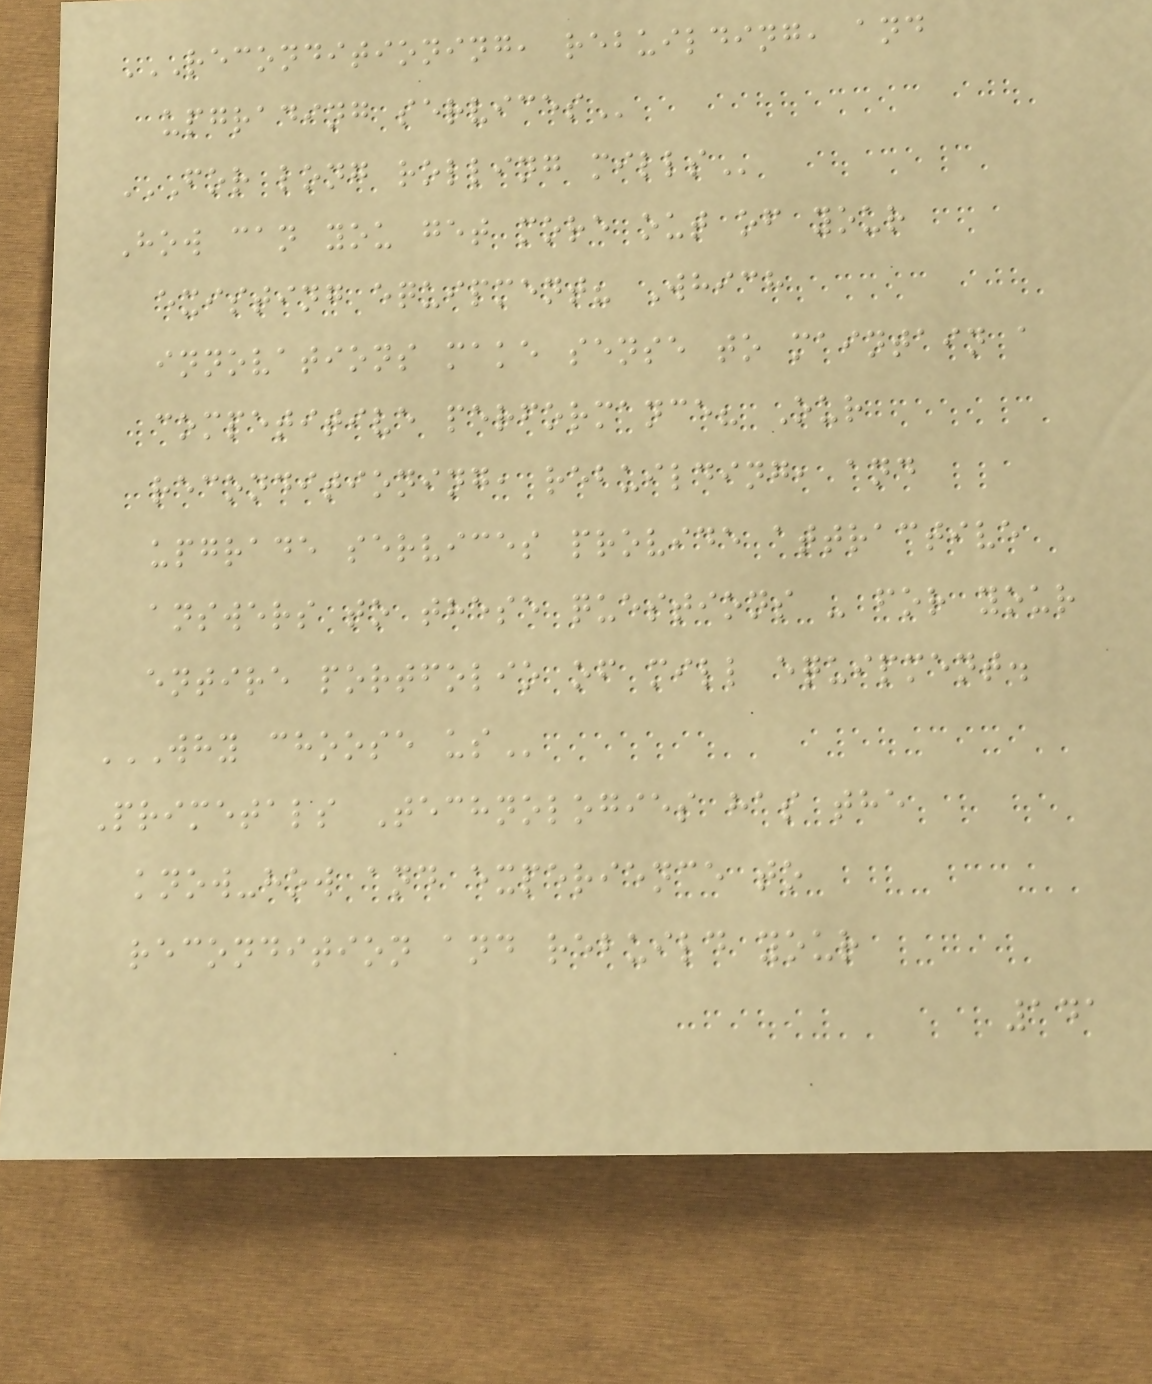RECONDITIONING, REBUILDING, AND
UPGRADING SERVICES
FOR LONG ROLLING MILLS
How can you get more out of your
existing equipment? Which
innovations make sense to maintain a
competitive performance? Our
reconditioning, rebuilding, and
upgrade services provide attractive
answers to these questions - for your
entire portfolio of mill equipment.
WHY CHOOSE US
Primetals Technologies has the
know-how and experience to
recondition and rebuild your
141
